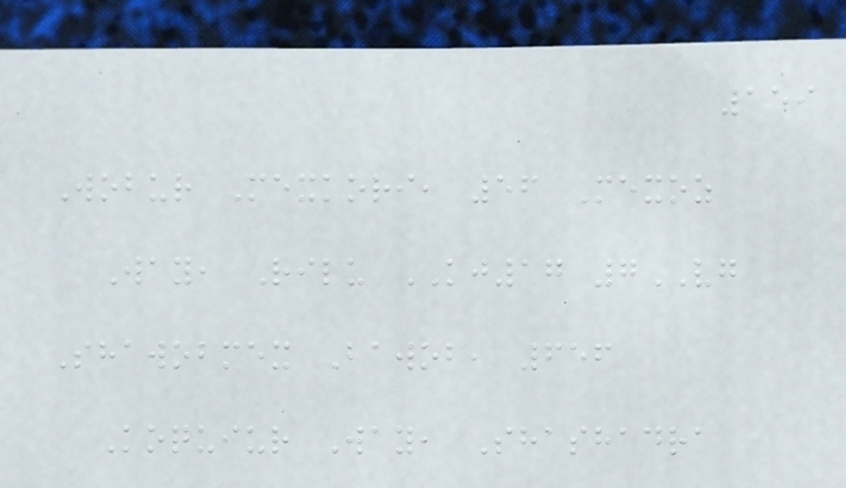159
Wobur Mexkori, 56 Mexoz
Way, Rilu KJ17 7VG
Shawobmex Bawob, 656
Koquiur Way, Shashadra
